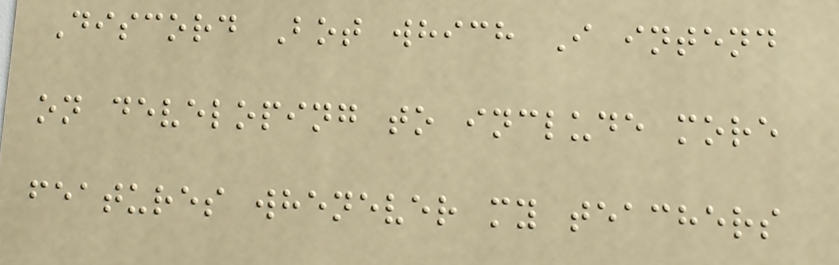Discord Bot which I intend
on developing to include more
features whenever my teachers
